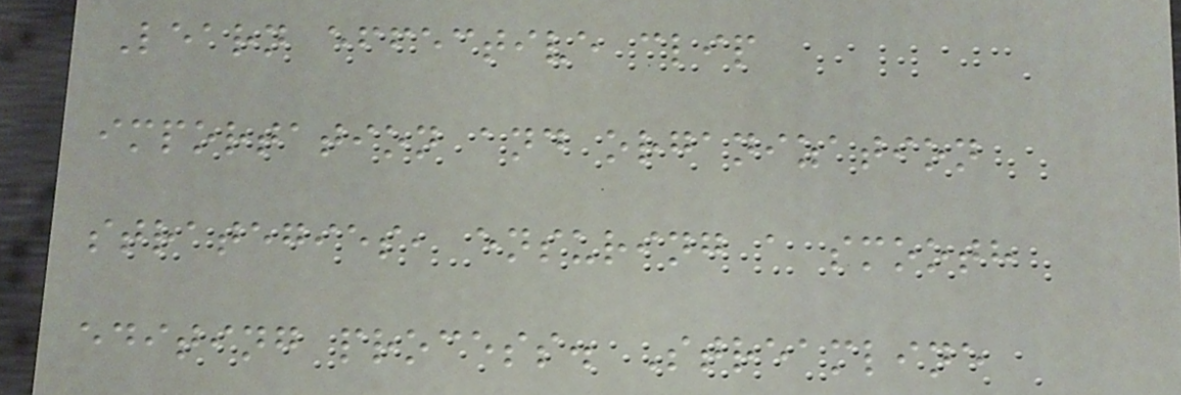Learn effective clip
importation and organization
strategies, ensuring a smooth
editing process. Streamline
